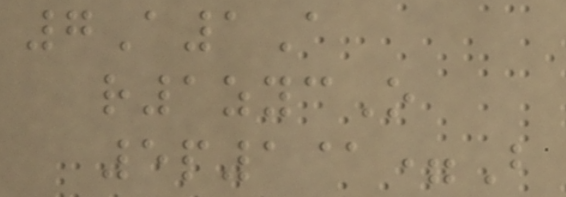7A1A
r1zycO
5p1@=B
